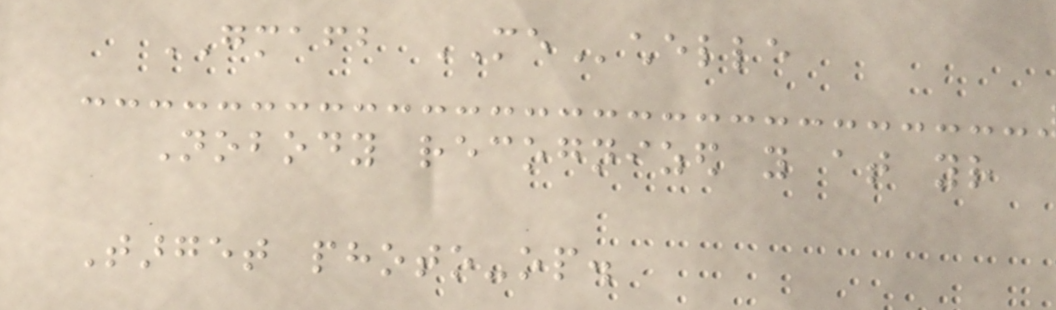GMAFB MEchelle
Nobody recognized you at your
Target photo-op.
